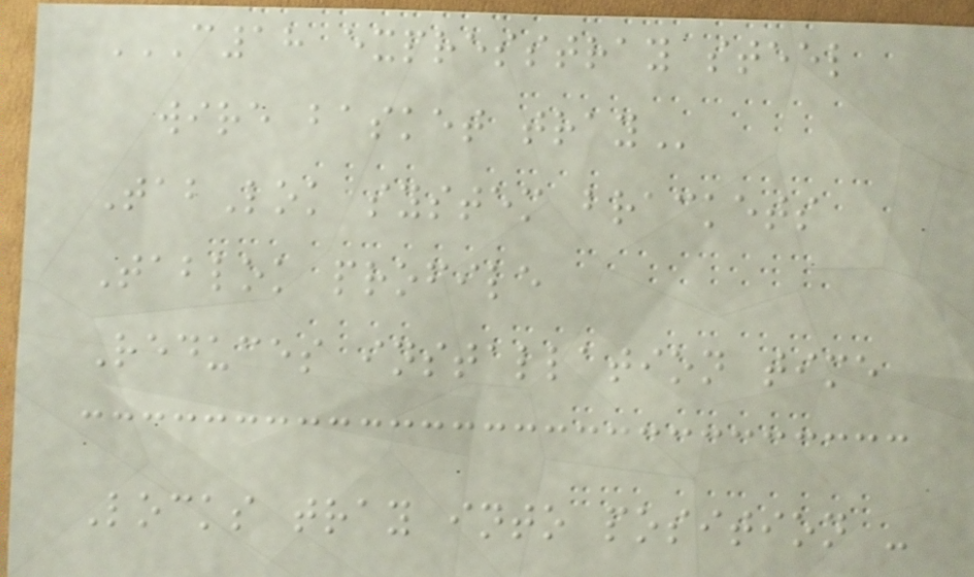C18 EXPRESSTRAY STEEL
WIRE BASKET TRAY
TabLok system brackets
Tablok profile
Reduces installation time
Locks tray into position -
